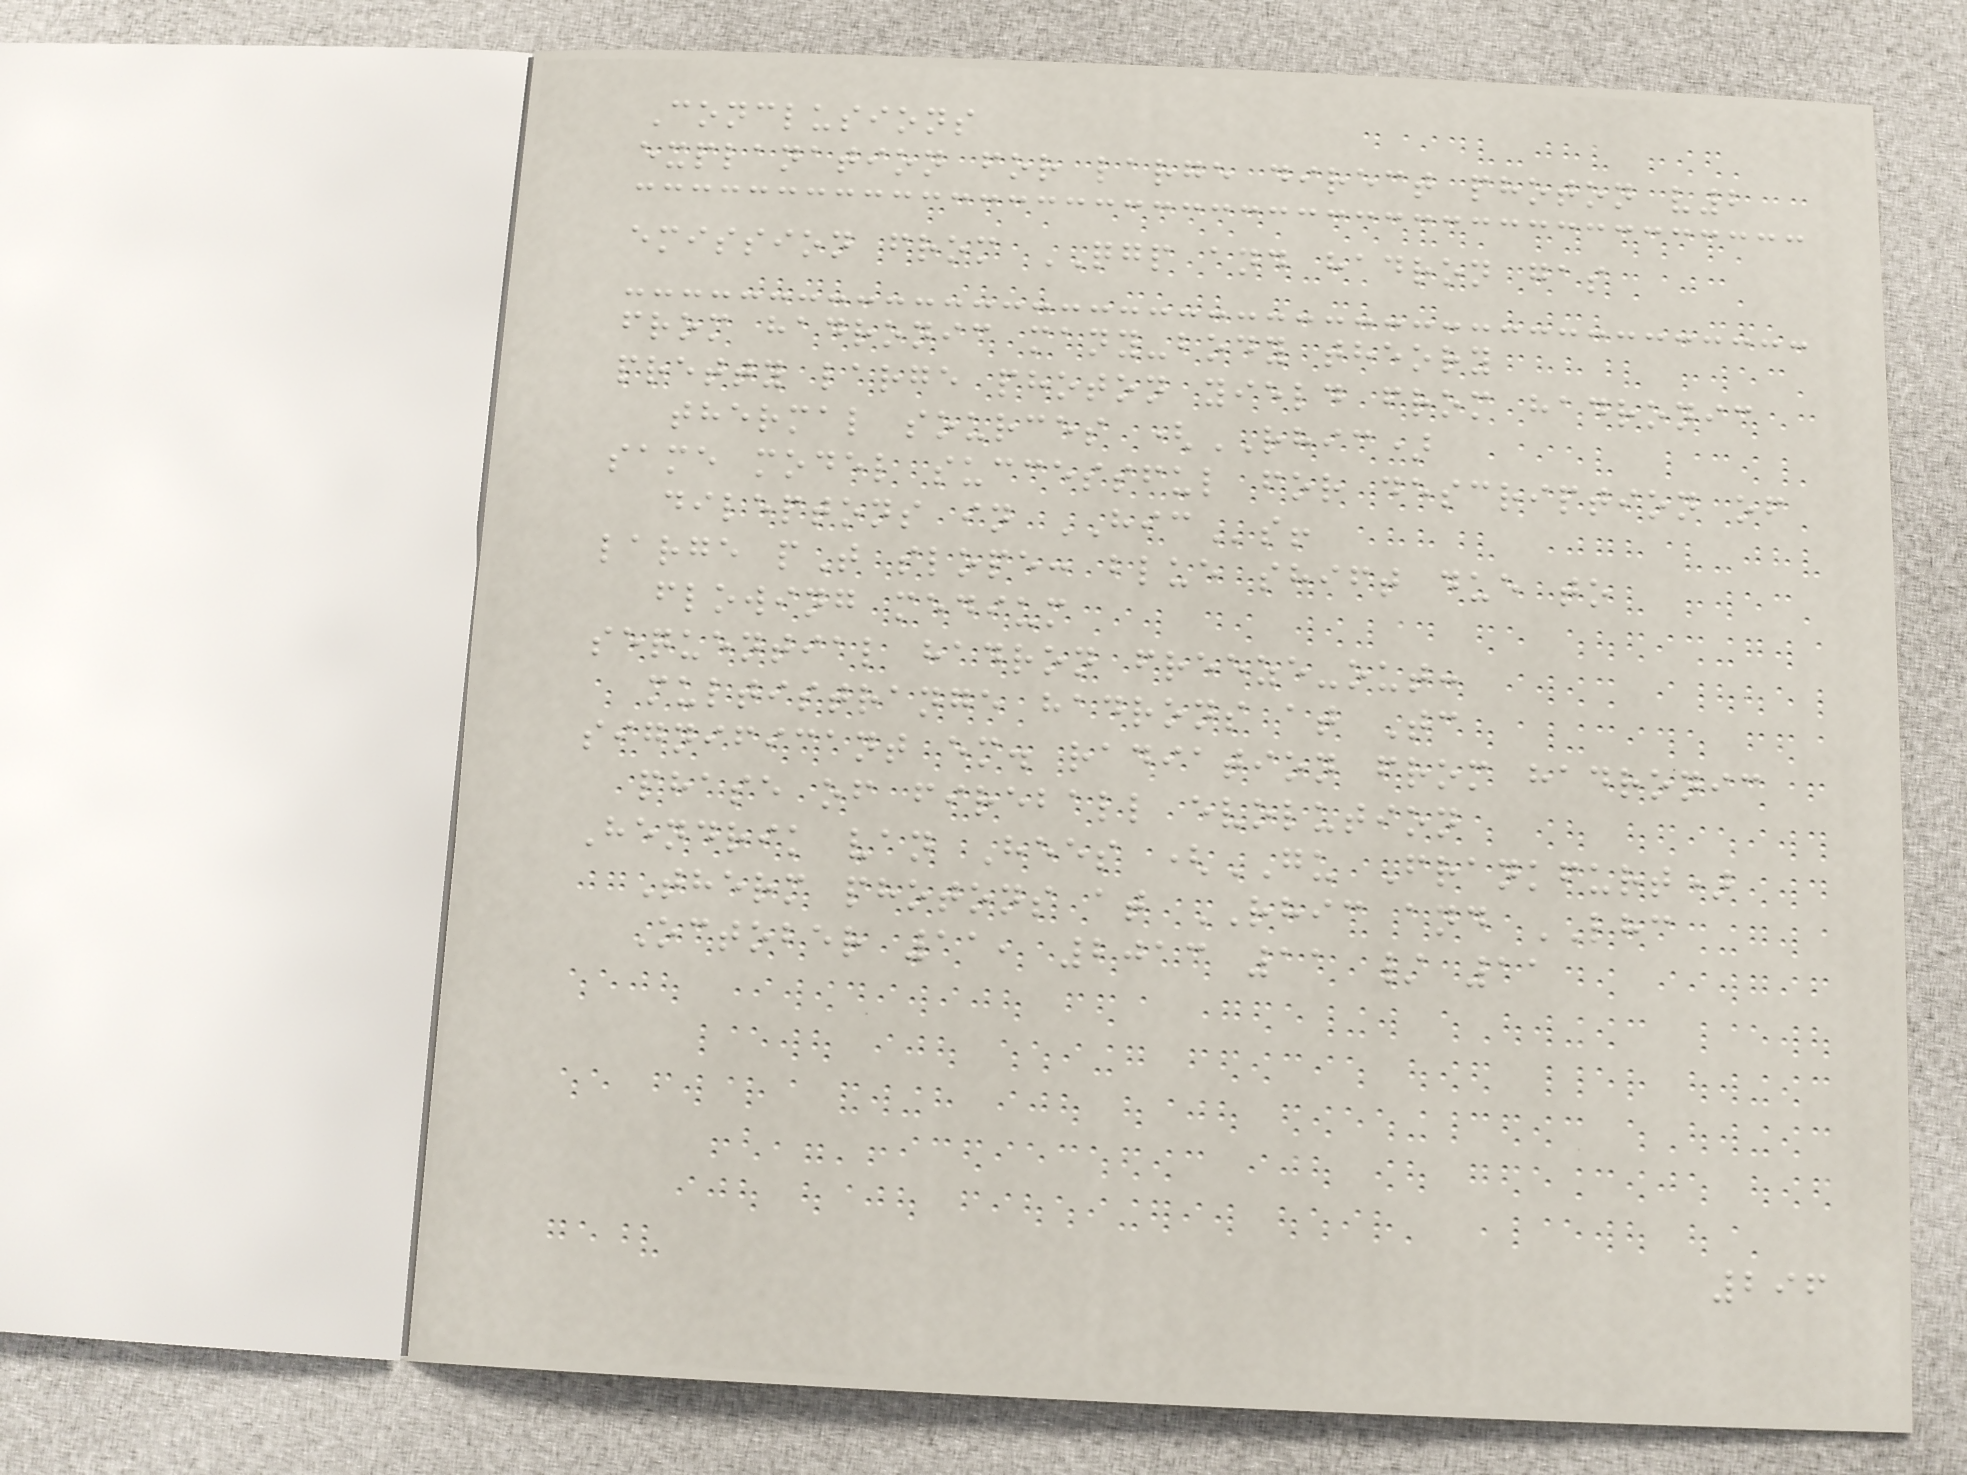Conclusions
explanation for large direct photon v2
emission from QGP and hadron gas
from hadronic many-body theory
pretty large photon yield from hadronic
thermal sources (RHIC)
same model successful for description of
dileptons in HICs!
large pT slope: blue shift due to
flowing medium
sequential hadron freeze-out:
multistrange hadrons at Tc
significant em. radiation from hadronic
phase of fireball evolution
Hendrik van Hees (GU Frankfurt)
Therm photons at RHIC and LHC
October 11, 2013 11 / 11
296
